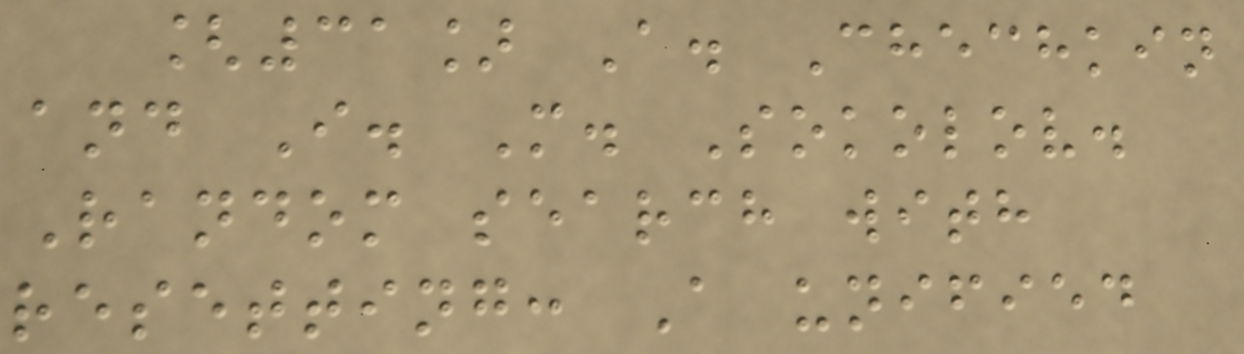[31] A. Chechkin
and I. M. Sokolov.
Random search with
resetting: A unified
